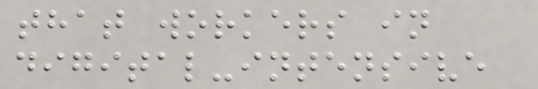that workers in
digital-intensive
